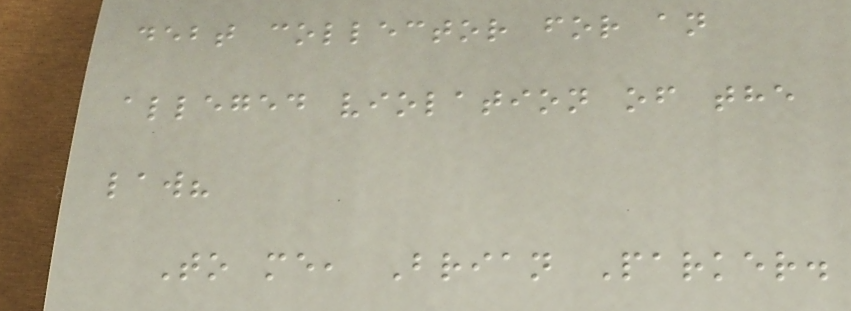debt collector for an
alleged violation of the
law?
To me, Brian Parker.
